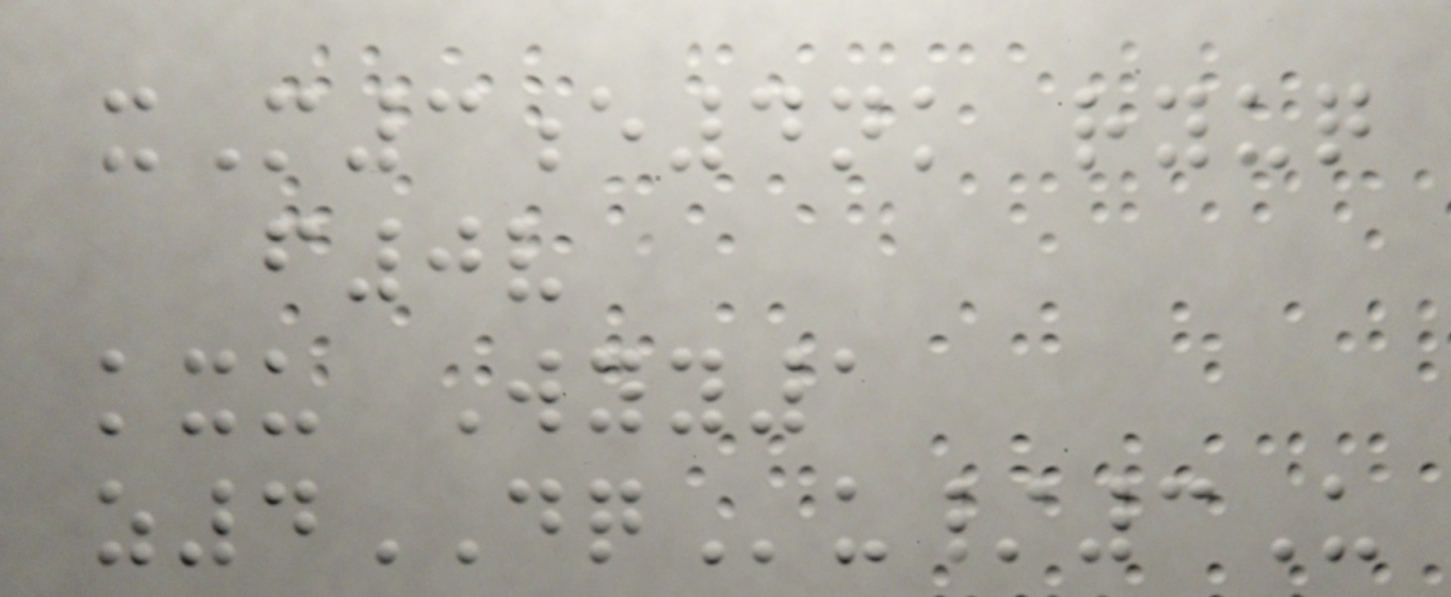xM3e4nk ryuq
f0v
kxu Wyy1
z4DQu/3U
